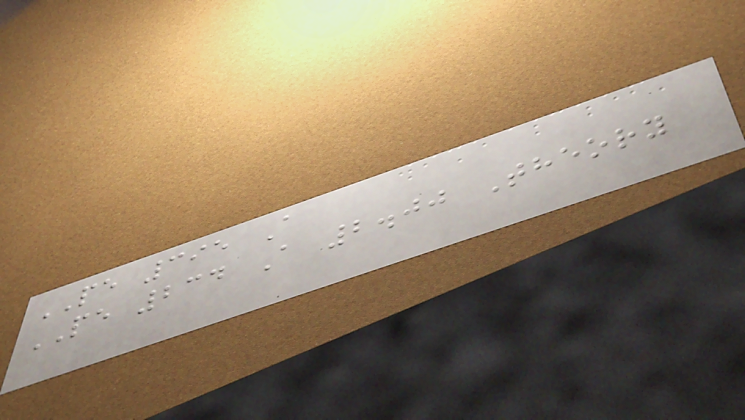PE 395 A
PE 234 A 2.00 Theory
